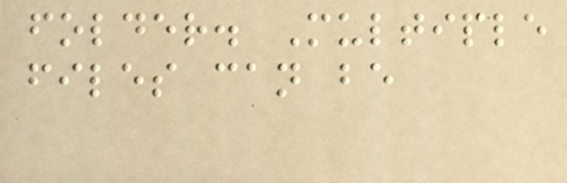folder. Multiple
files can be
